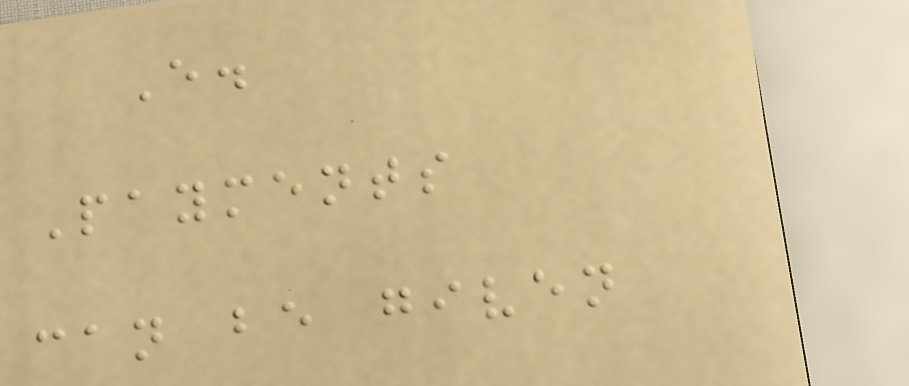E.
Payments
can be given
